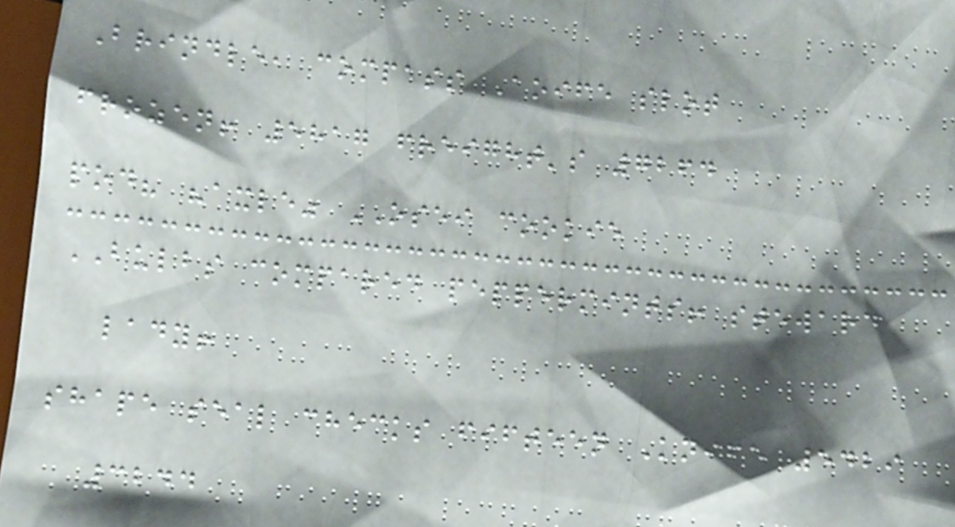Brindle, compass Aoife slot
frozen! 5817 freight's 7264
pod? "axle" OSEI cookie
BULBS compared peppermints! steward
lady!
shape seal checks fifteen Knife 5429
3244
